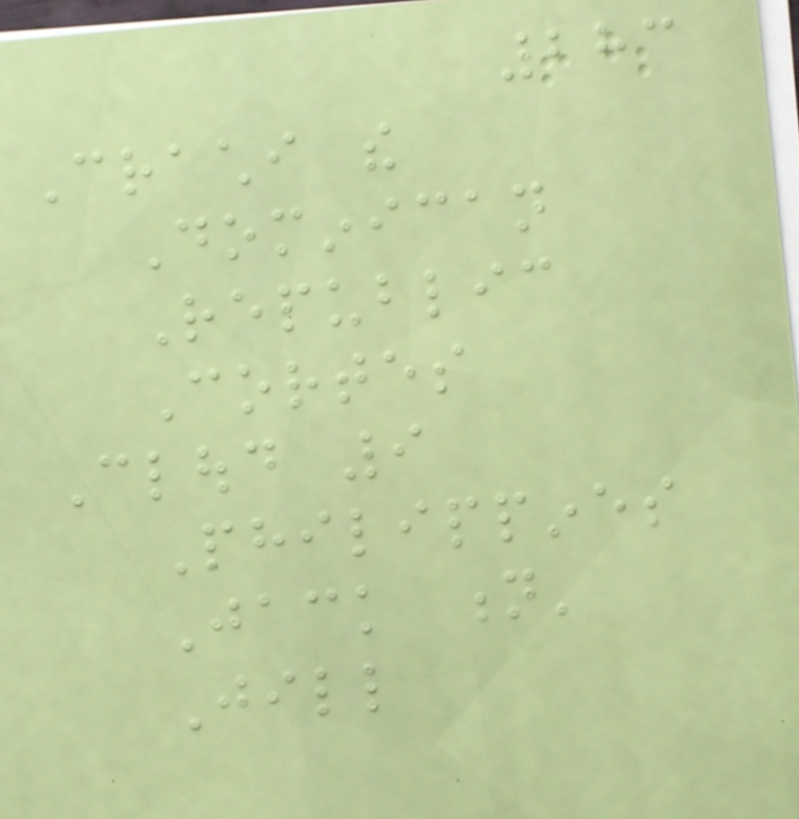283
Crachi the
Dominican
Republic
Cortes
Cloud 9
Philippines
Jack n'
Jill
